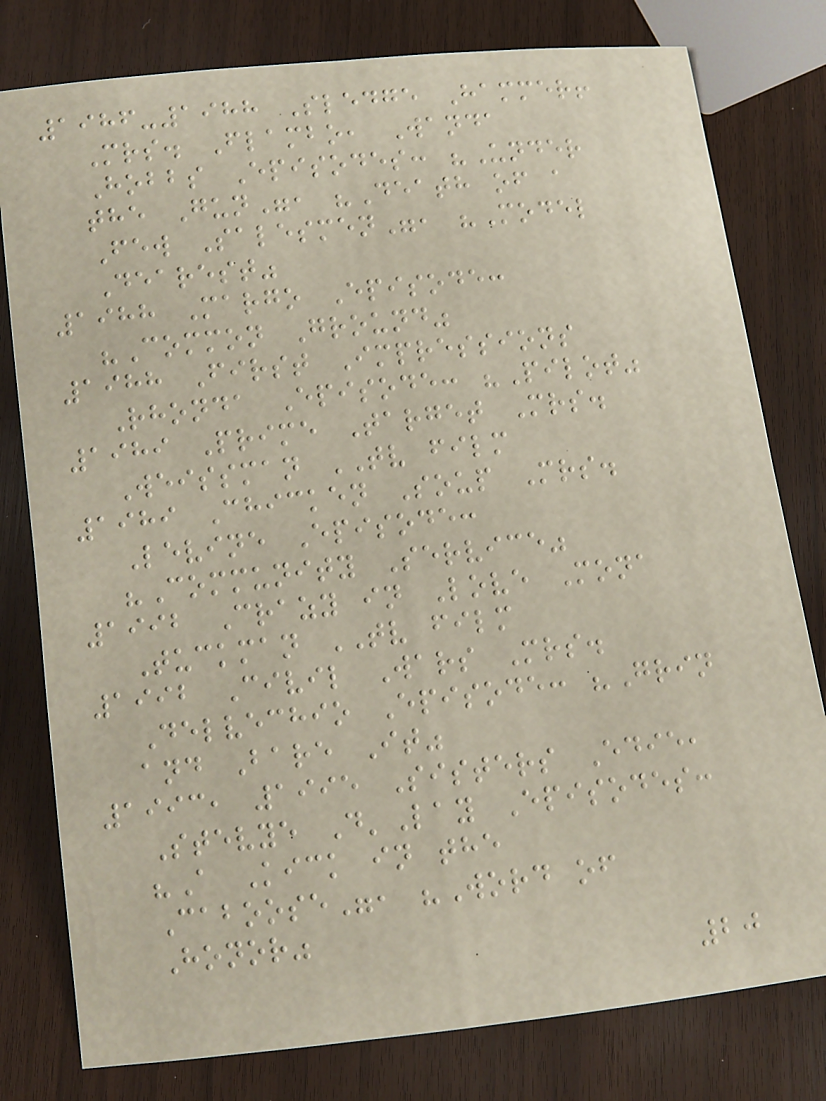1986-1988 Sledge Hammer!
Mrs. Flambo, Wanda
Hobbs Episodes: "Under
the Gun", "Death of a
Few Salesmen", "Model
Dearest"
1988 Margo Episode:
"Common Ground"
1988 First Impressions
Rhonda Episode: "Pilot"
1989 Prime Target Mrs.
Weissman TV film
1989 Chicken Soup Mrs.
Levine Episode:
"Community Service"
1992 Crazy in Love Mona
Tuckman TV film
1992 Civil Wars Mrs.
Delvechio Episode: "Grin
and Bare It"
1993, 1995 Sisters Edie,
Stevye D'Lay Episodes:
"A Kick in the
Caboose", "Word of
Honor"
20
